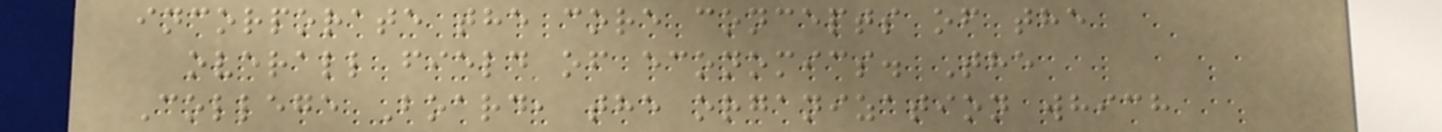incorporate the core concepts of the
overall field of economics. The
College Board, the organization which
